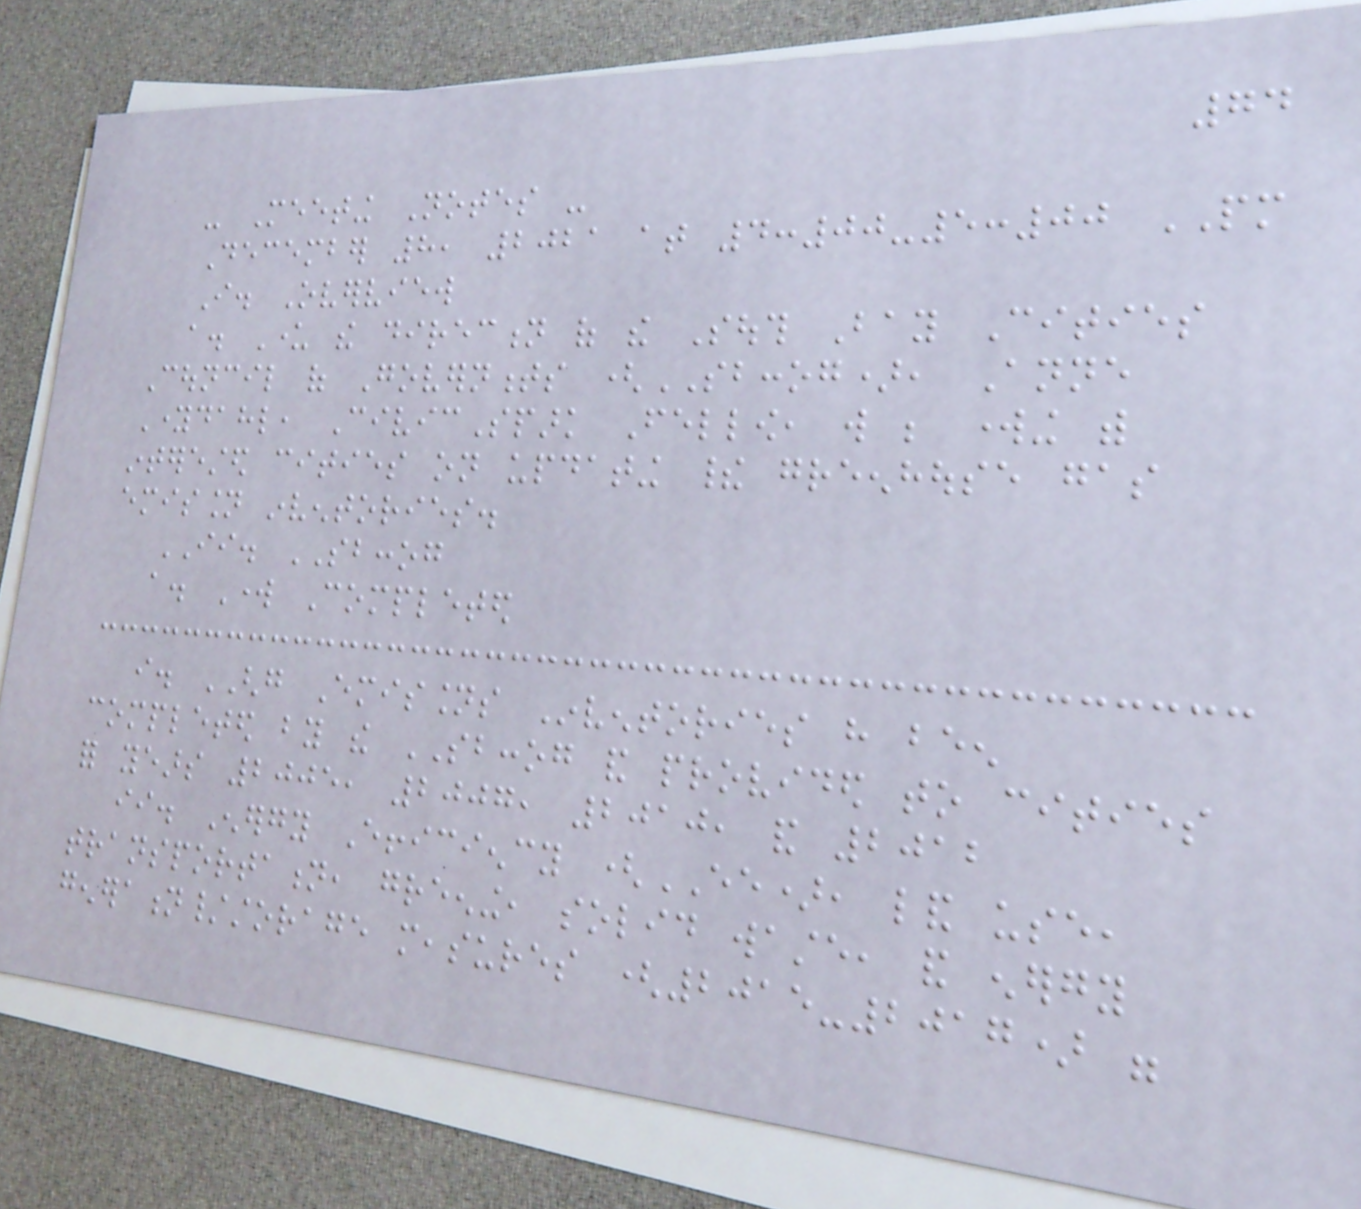74
- Meeting Notes -
December 8, 2021 at 4:00-5:00 PM
I. Overview
a. Under the direction of the South Bay Cities
Council of Governments (SBCCOG), Anne
Youngdahl, CivicSpark Fellow, will be working with
interested cities on updating their greenhouse gas
emission inventories.
II. SBCCOG
a. Work Completed
i. GHG Emissions Inventories have been
completed by the SBCCOG and provided to cities
for years 2005, 2007, 2010, and 2012
ii. Energy Efficiency (EE), land use,
transportation, greening, solid waste, and energy
generation/storage measures (2015-2017) were
